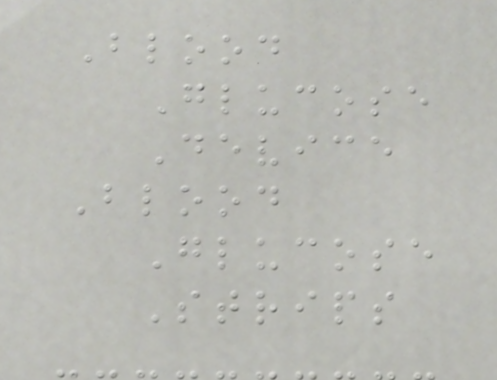Blood
Glucose
Device
Blood
Glucose
Strips
